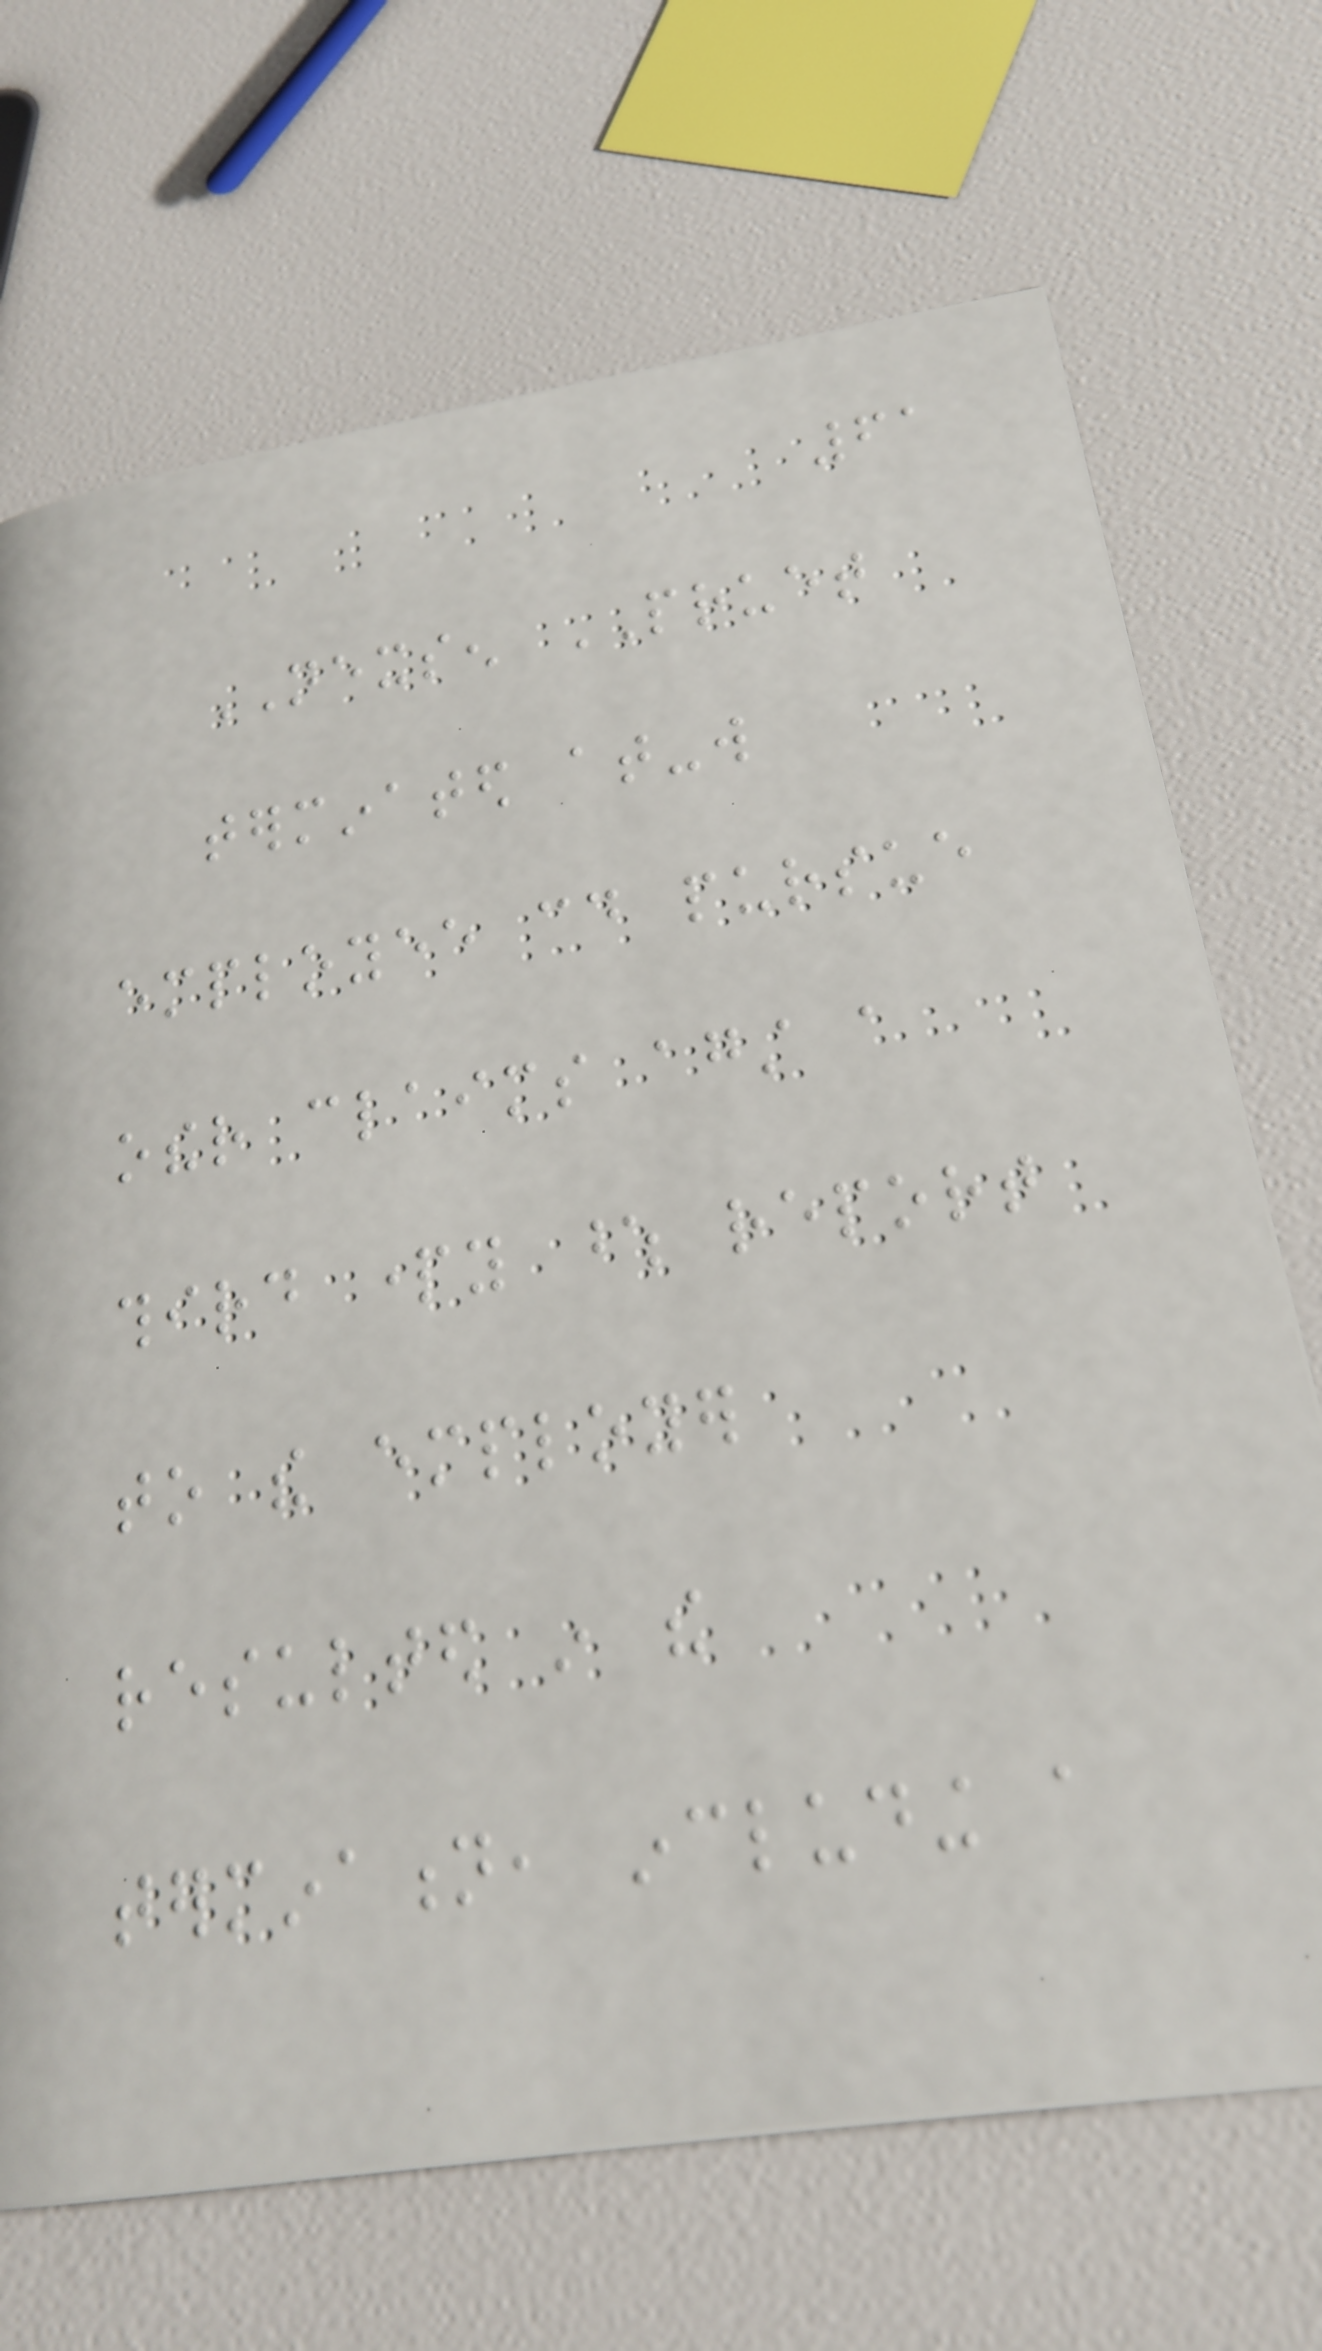61
NEXSEN PRUET
terminated at-will
employee could pursue
other claims against a
third party whose report
to the employer
resulted in the
termination, including a
